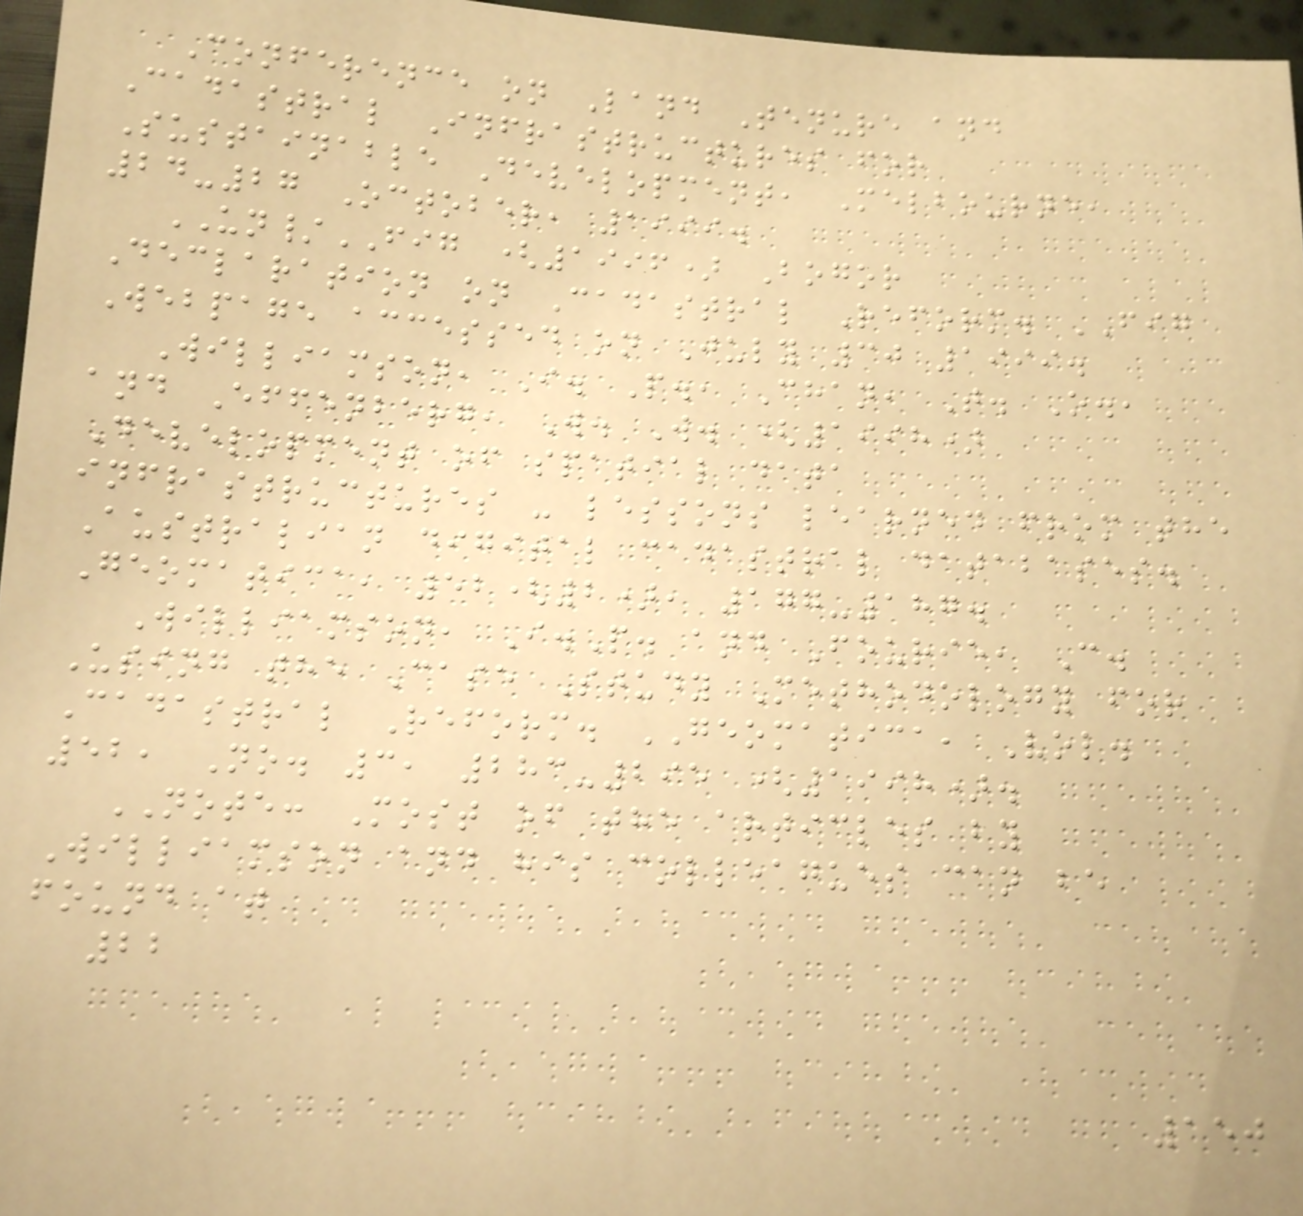Conference on Land Tenure and
Cadastral Infrastructures for
Sustainable Development, Melbourne,
24-27 October, 1999.
UN/FIG (1996) Bogor
Declaration on Cadastral Reform. FIG
Webpage accessed on July 30 1999.
Williamson, I. P., Chan, T. O.,
and Effenberg, W. W. (1998)
Development of spatial data
infrastructures - lessons learned from the
Australian digital cadastral databases.
Geomatica, 52(2), 177-187.
Williamson, I.P. and Fourie, C.
Using the Case Study Methodology for
Cadastral Reform. GEOMATICA, Vol.
52, No. 3, 283-295 (1998).
NOTE: Most of the articles by
Williamson and his colleagues can be
found at
22
150
